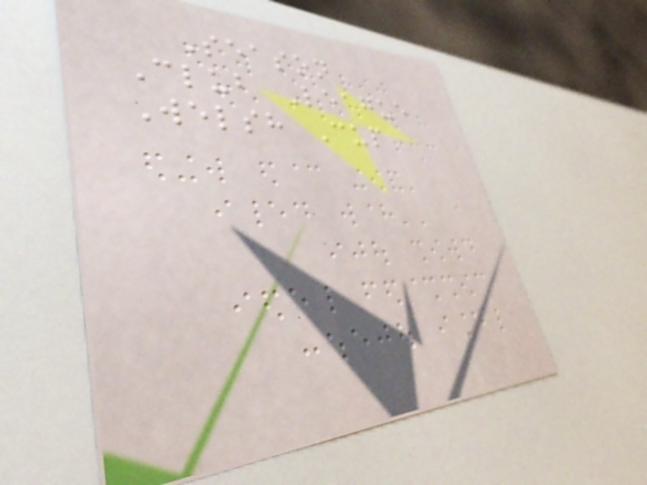Season
Club League
Welsh Cup
